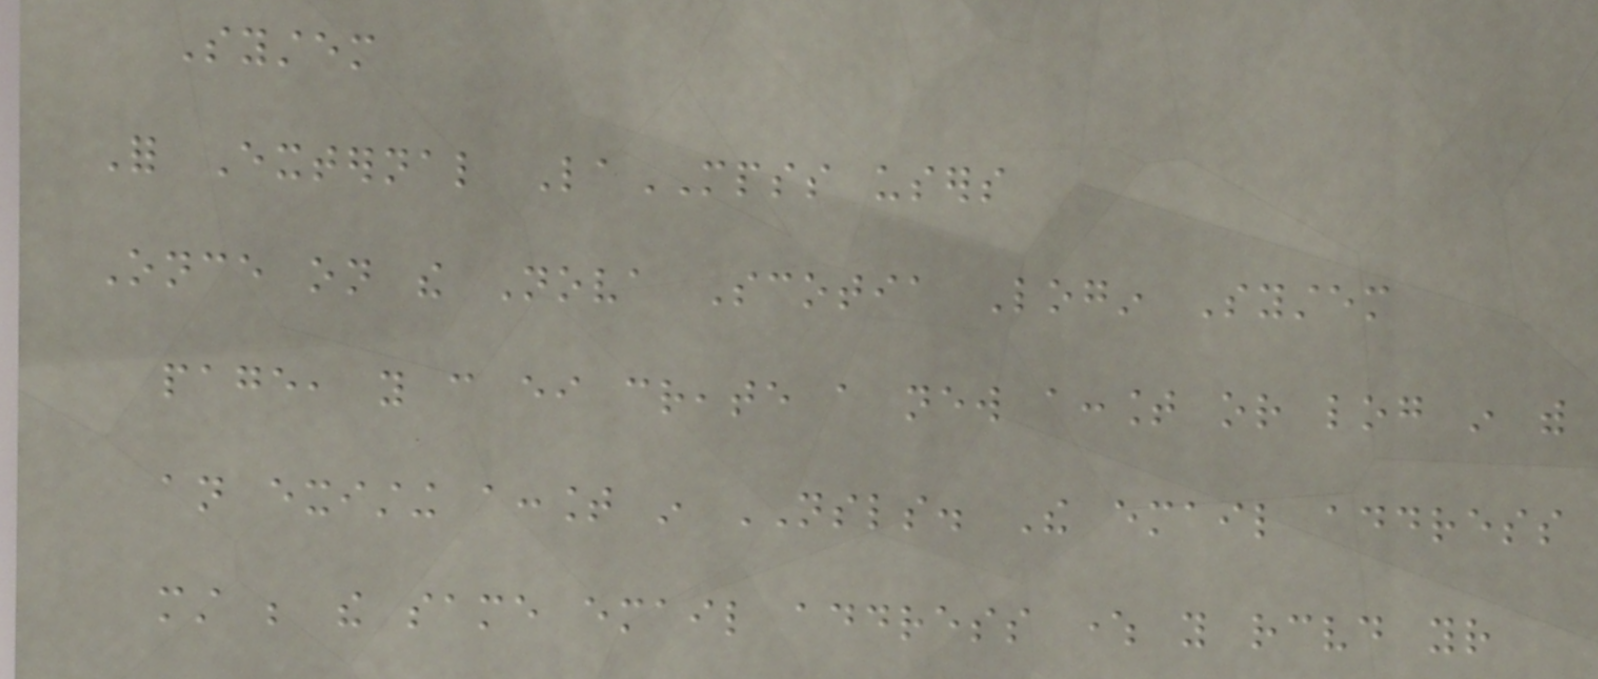System
For External LaMPSS users
Once on the Nova Scotia Login System
page, you can either create a new account or log in with
an existing account in NSLS. The email address
must be the same email address where you received your
